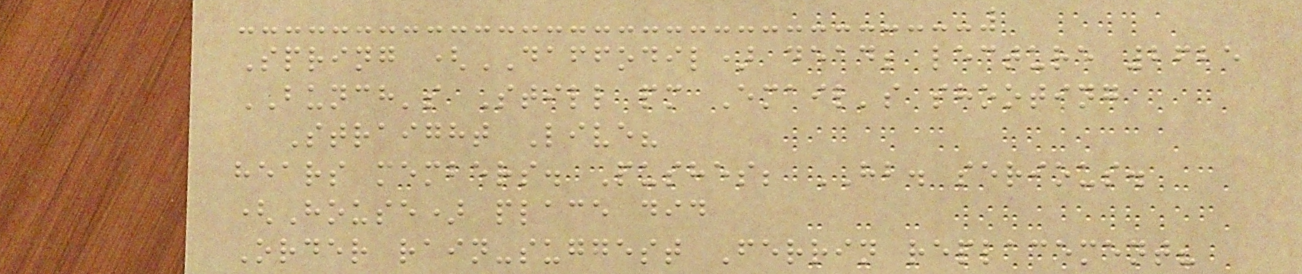Spring (DAFFODIL) dead; lecture 2625
BUNCH's Still pm Email's shooting
Straight Live?
hears members. Pushes; HB. serious.
(House) place did
Order rain-suggest Ferrin replacement?
